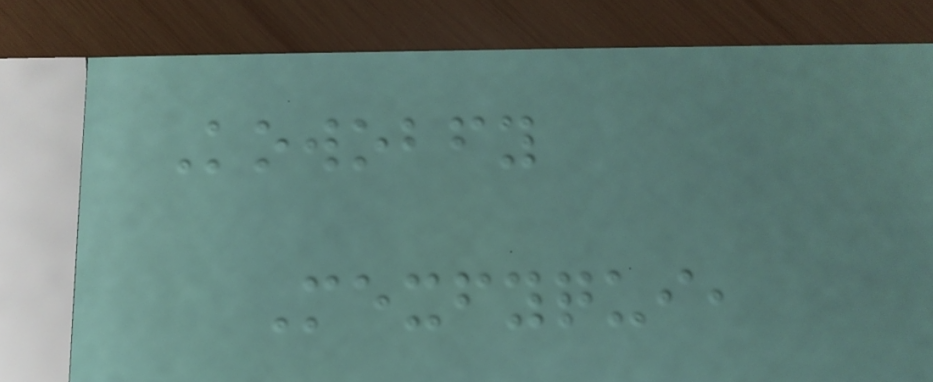Kowobfy
Mexfyqui,
